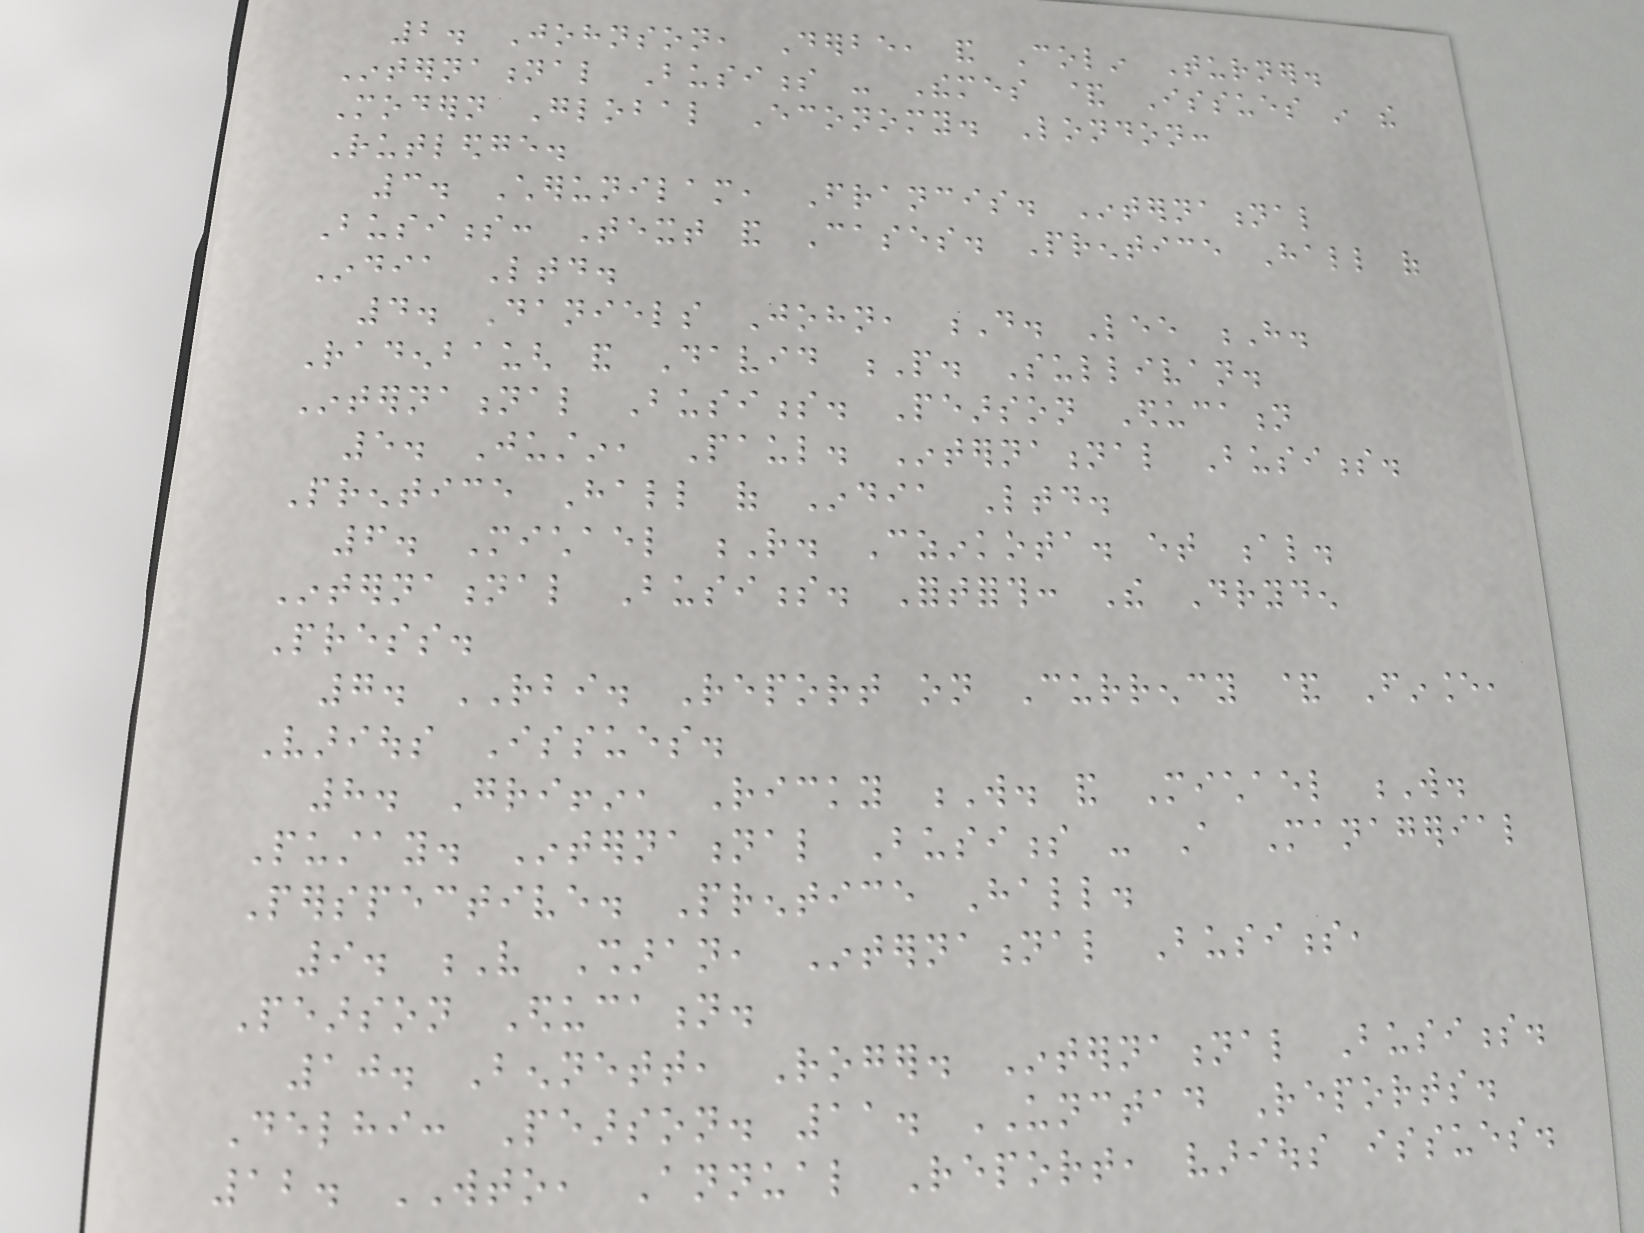2. Johnson, Derbe, and Colin Turner.
International Business - Themes & Issues in the
Modern Global Economy. London:
Rutledge.
3. Cherunilam, Francis. International
Business: Text and Cases. Prentice Hall of
India Ltd.
4. Daniels John, D. Lee H.
Radenbaugh and David P. Sullivan.
International Business. Pearson Education
5. Justin, Paul. International Business.
Prentice Hall of India Ltd.
6. Michael R. Czinkota. et al.
International Business. Fortforth: The Dryden
Press.
7. RBI. Report on Currency & Finance,
Various Issues.
8. Griffin, Ricky W. and Michael W.
Pustay. International Business - A Managerial
Perspective. Prentice Hall.
9. V Sharan, International Business,
Pearson Education.
10. Bennett, Roger. International Business.
Delhi: Pearson. 11. UNCTAD Reports.
12. WTO, Annual Report, various issues.
